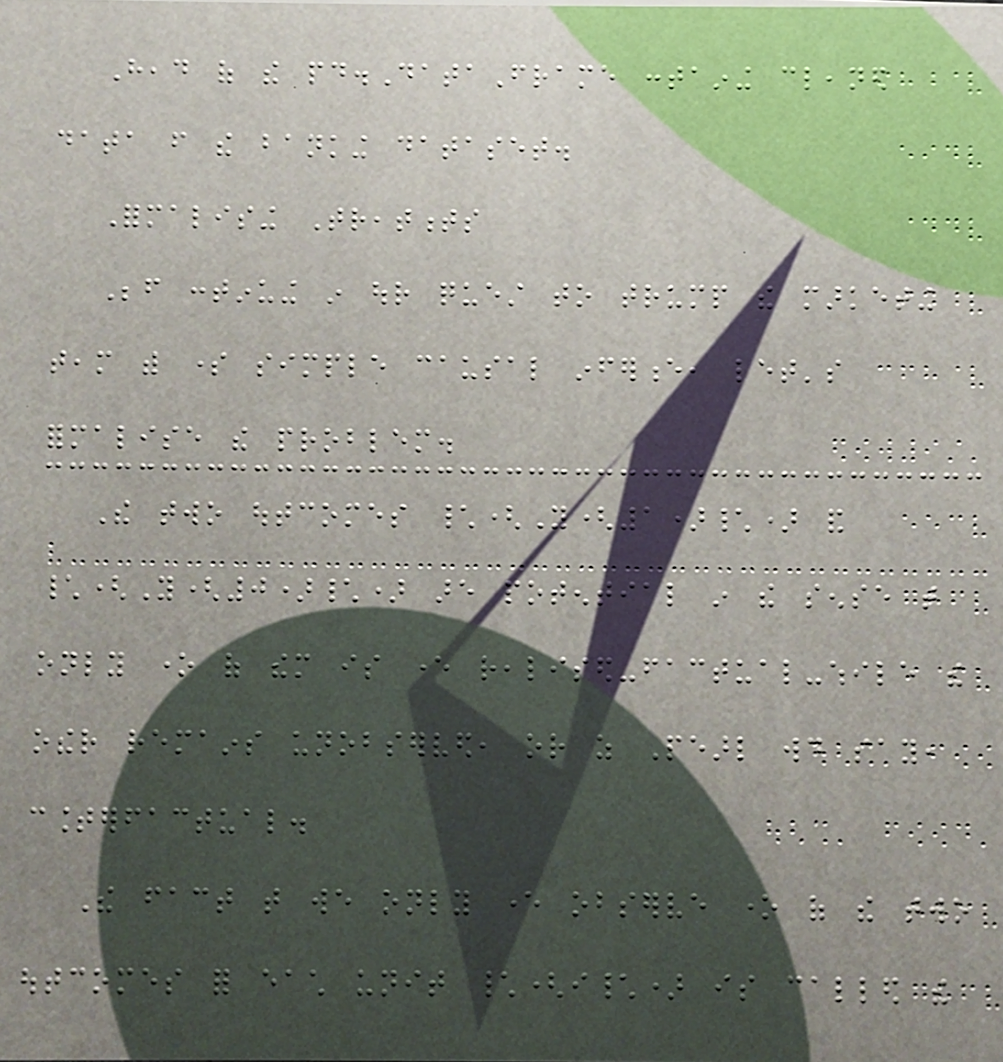Head of the pd.DataFrame containing cleaned
data from the banking dataset.
Formalising Treatments
Before continuing in our quest to trump the marketing
team with some simple causal inference, let's
formalise the problem.
The two outcomes \(Y(1)\) and
\(Y(0)\) are potential in the sense that
only one of them is ever realised-factual-while the
other remains unobserved, or as Pearl would say,
counterfactual.
The fact that we only ever observe one of the two
outcomes for each unit \(i\) is called the
